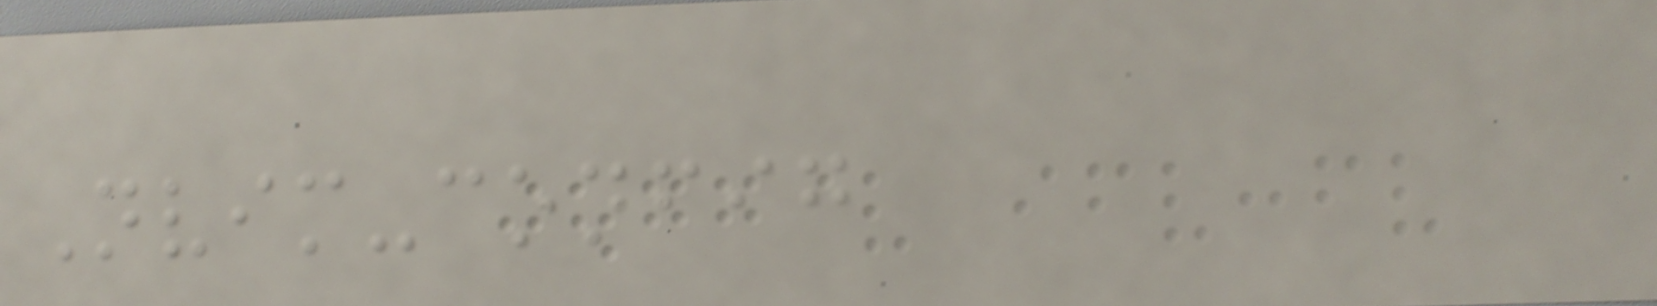Nvim-config
